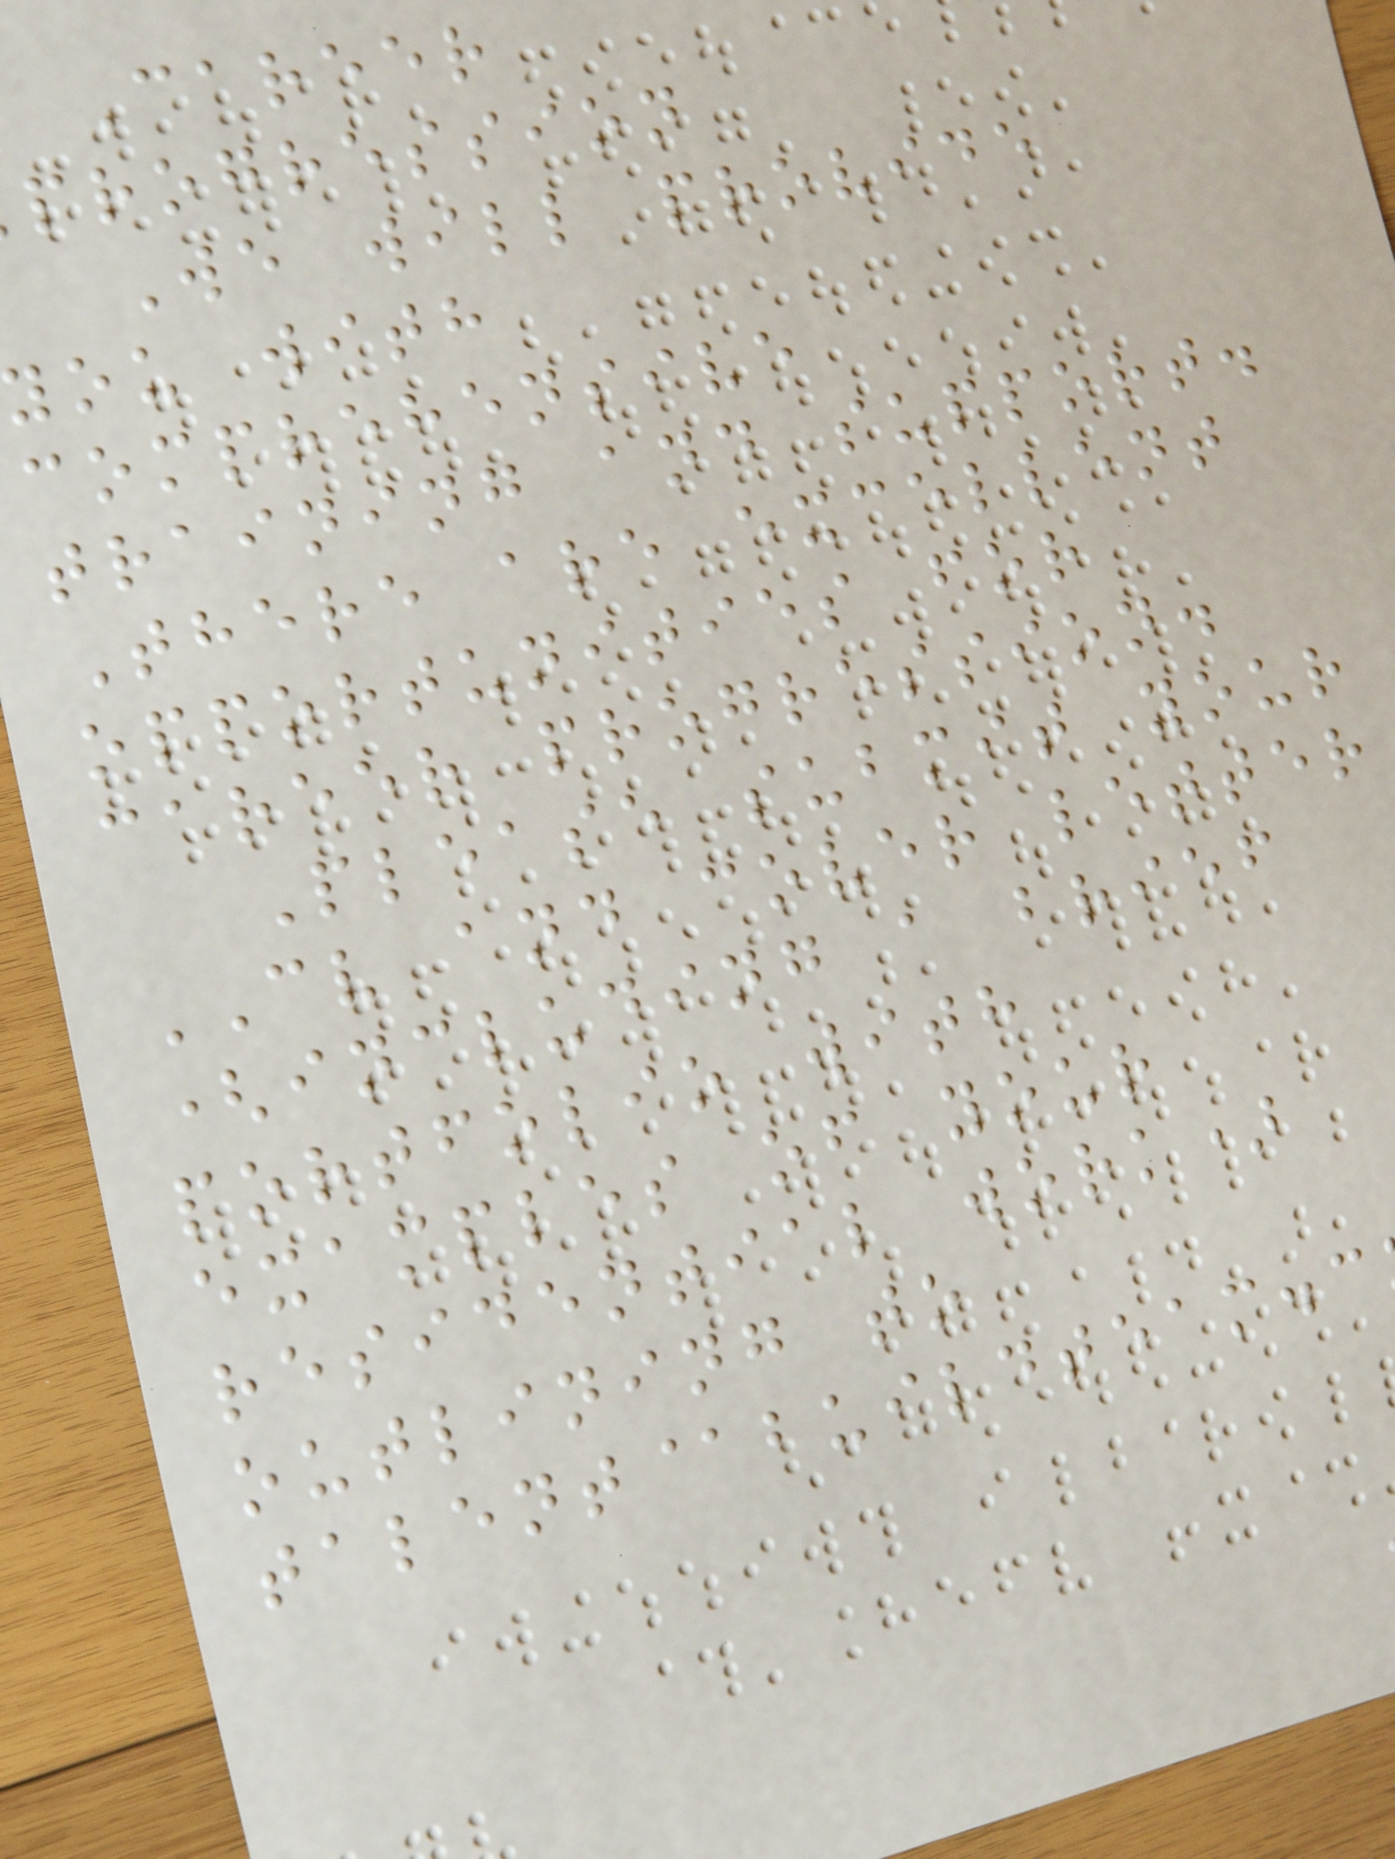Career
progression
We will provide
you with
comprehensive
training and support.
There are excellent
opportunities for
career progression.
Please submit your
CV and cover letter
(including a brief
portfolio with
examples of your
residential work)
outlining to
talent@buildteam.c
